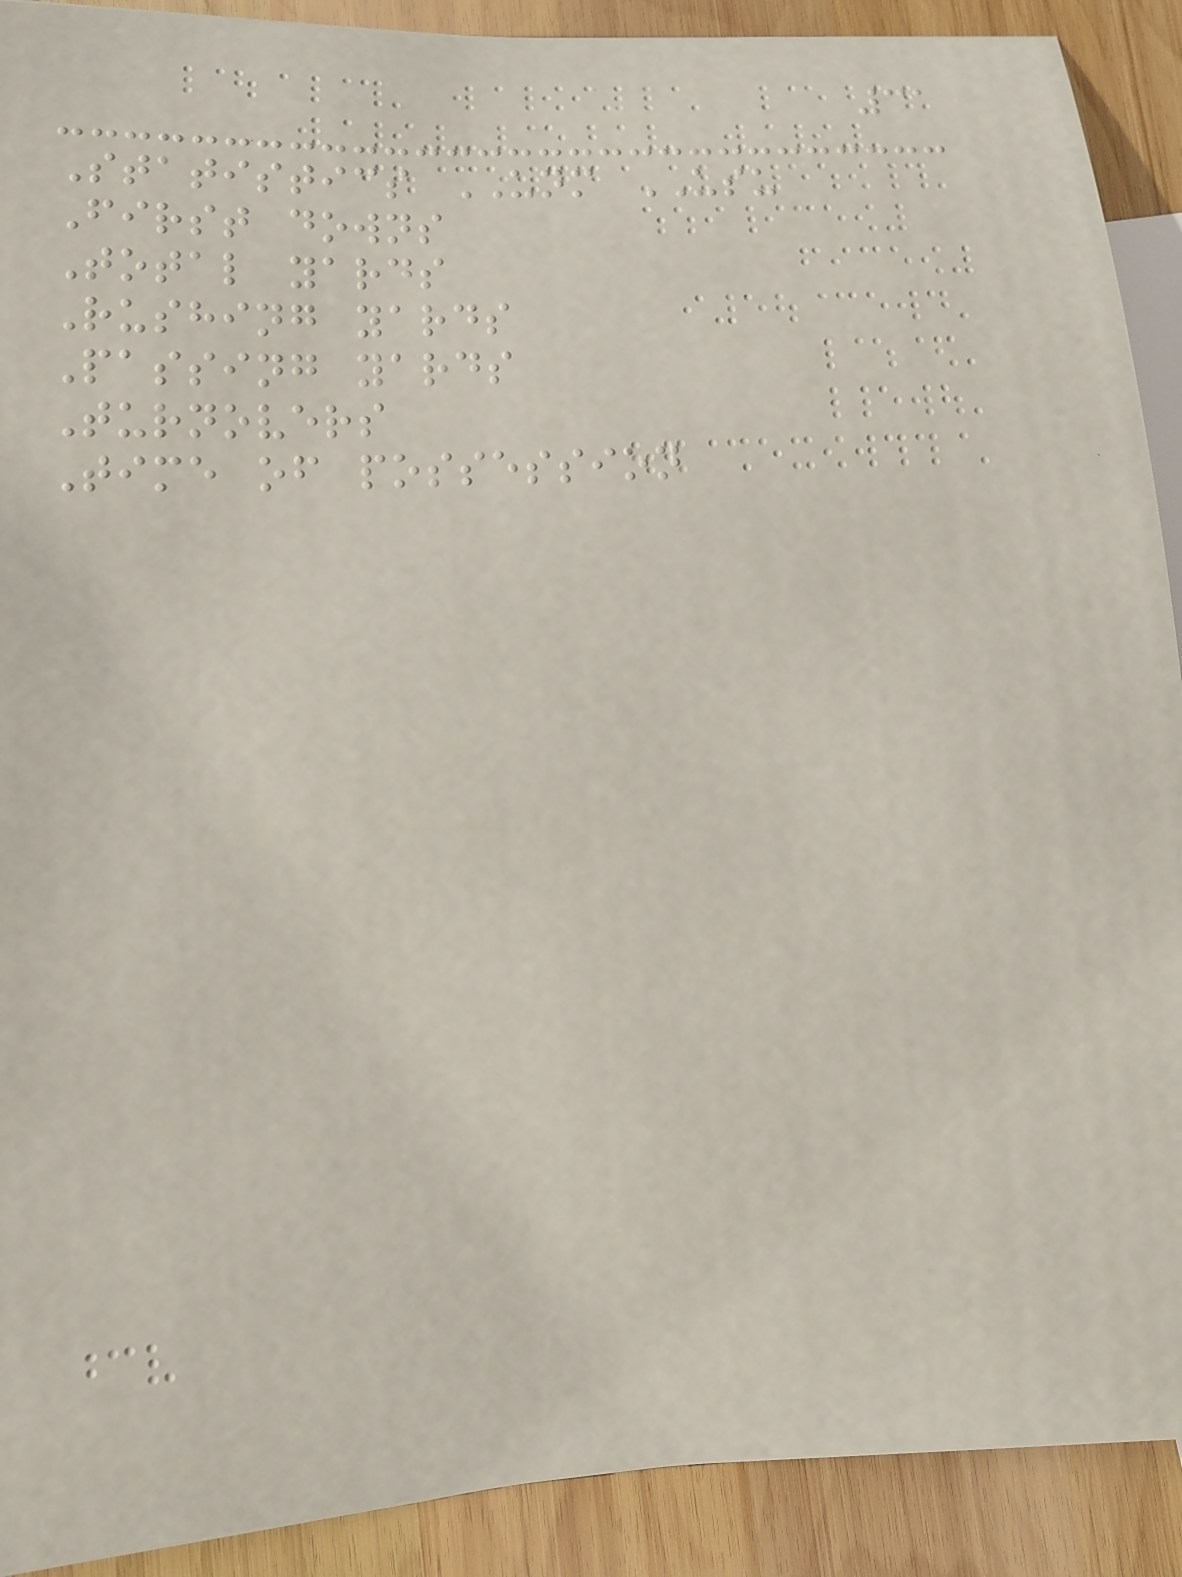31
Statistics UNM USU
First downs
Total yards
Rushing yards
Passing yards
Turnovers
Time of possession
